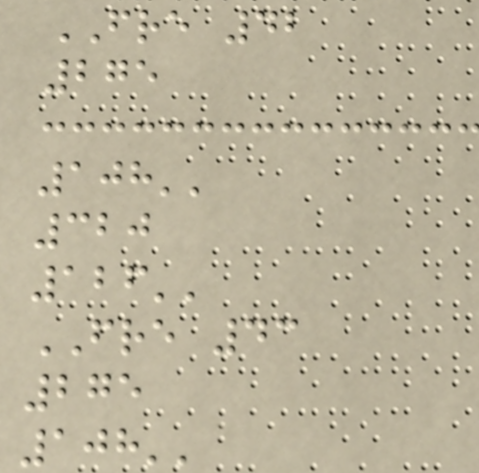FRE 42
275
108''
320
126''
FRE 43
275
108''
